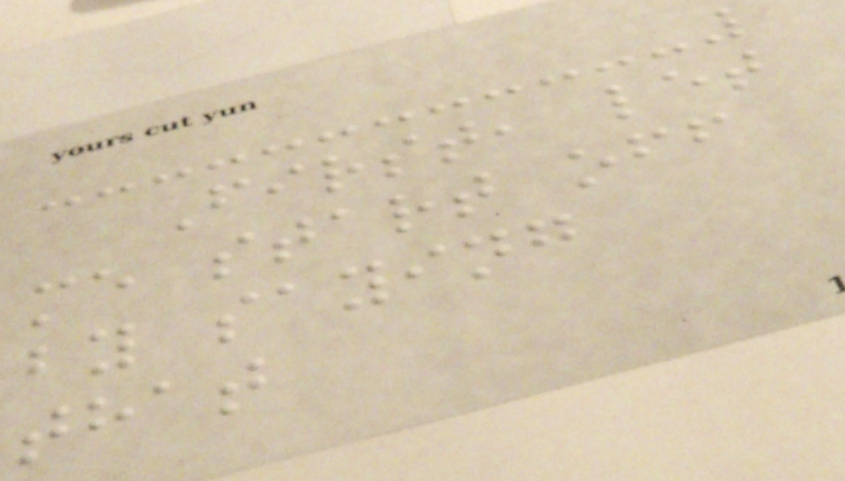First, let
me start off
by saying
that
